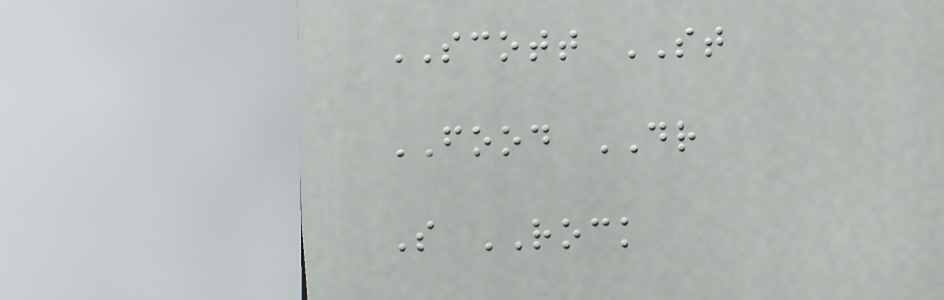SCOTT ST
FOOD DR
S ROCK
